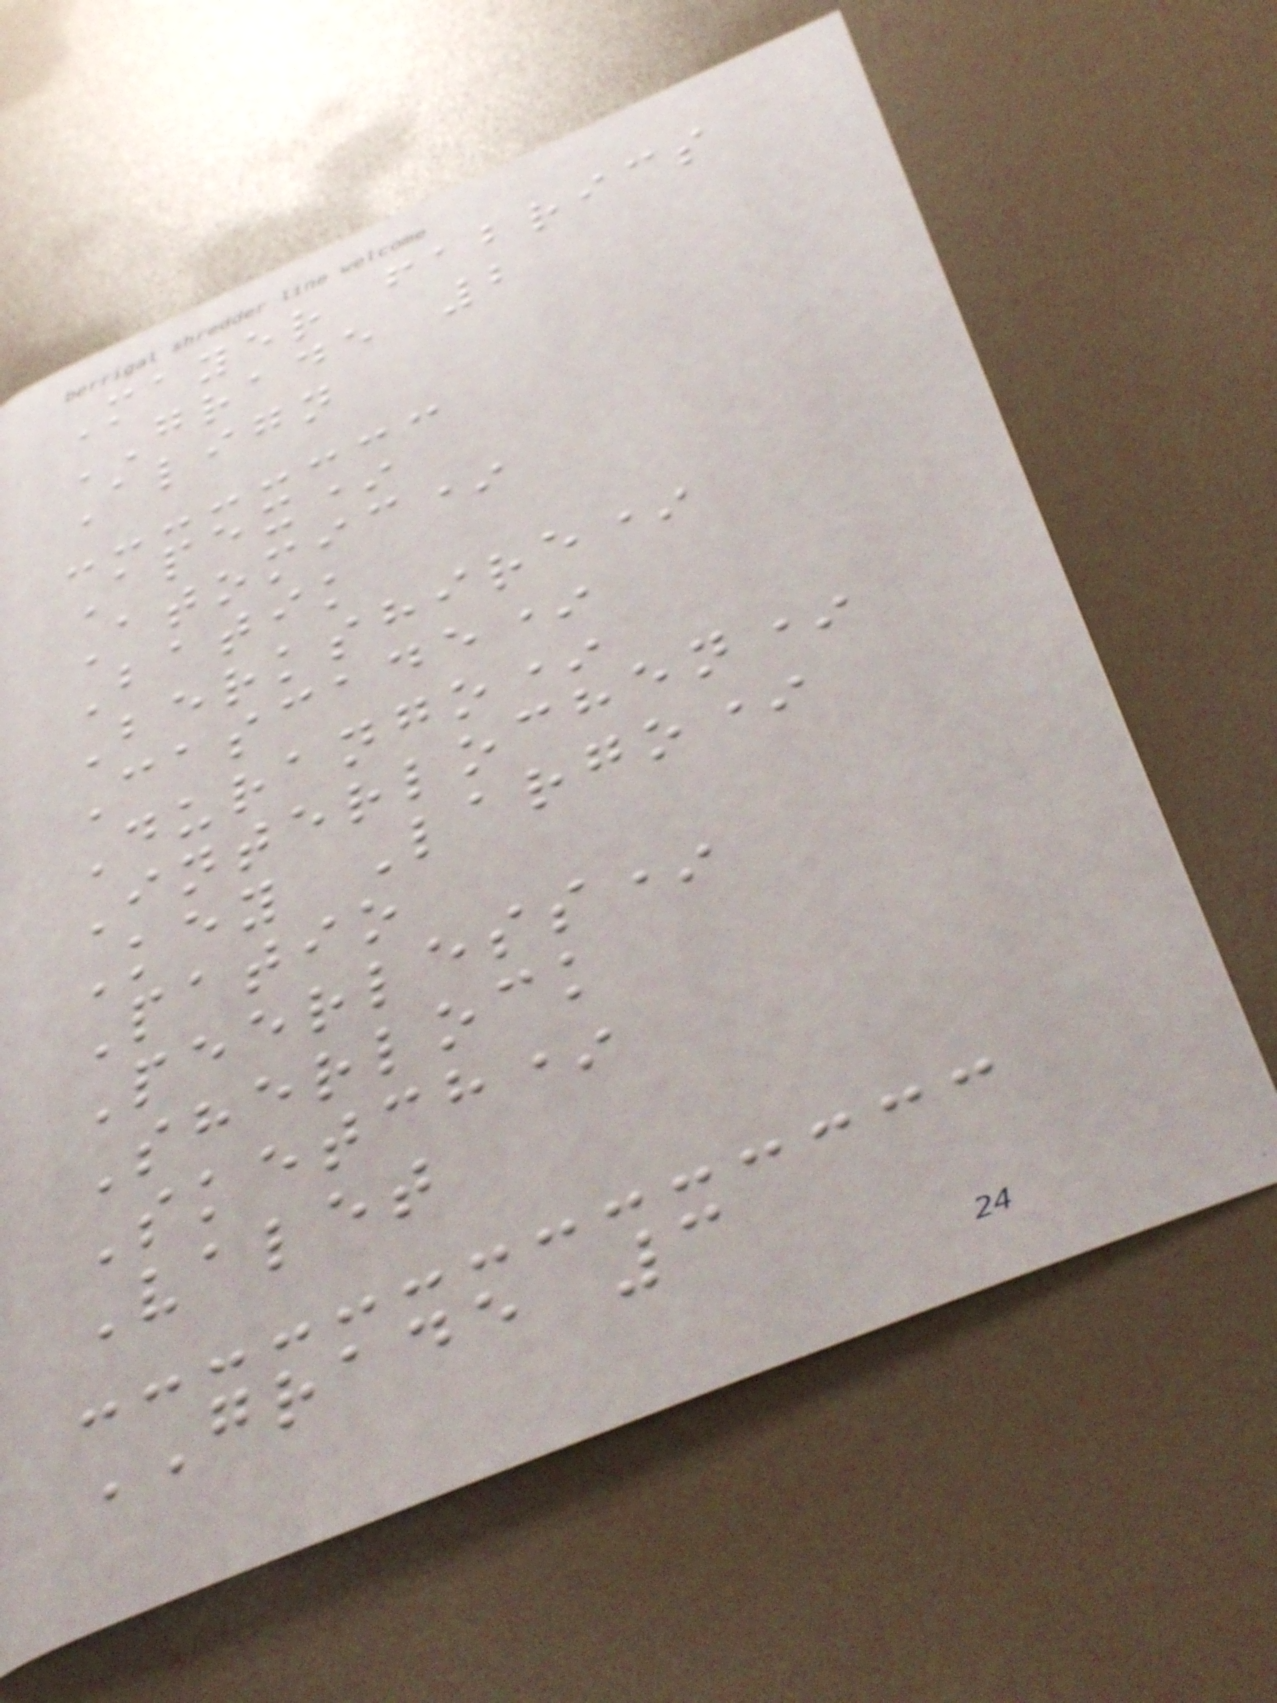Mayer fabrics
GRADE 2
Align
Apex*
Atomic*
Batik
Berkshire*
Cascade*
Durango*
Interlochen*
Key Largo*
Patio
Peerless*
Sherlock
Sketch*
Valet
GRADE 3
